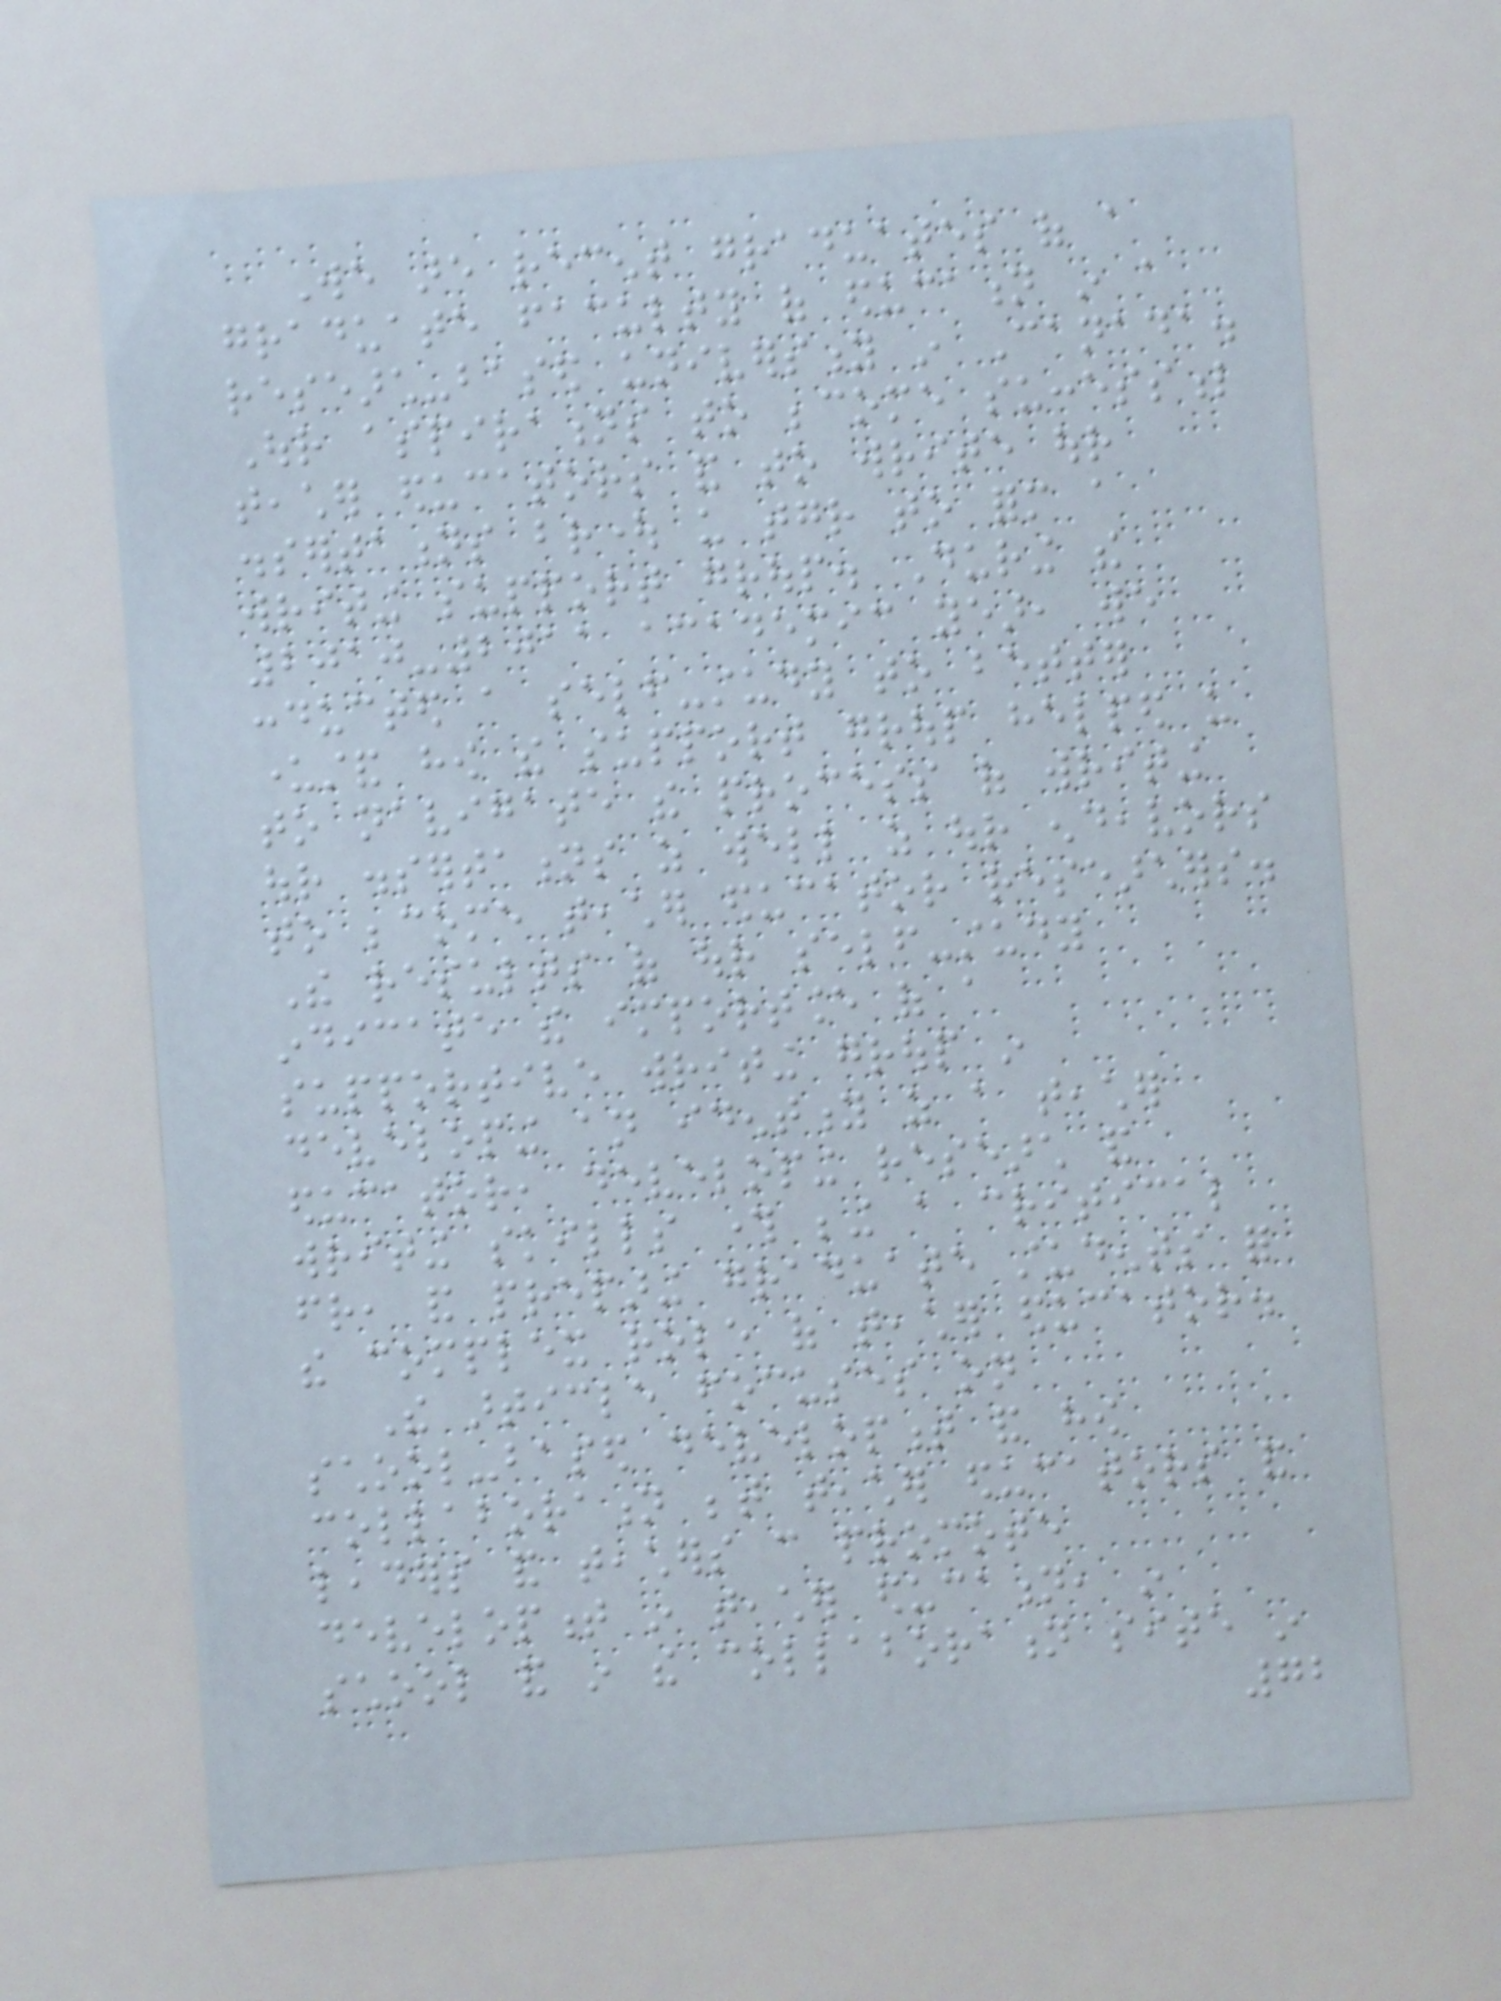We are recent graduates of a
graduate faculty of education in a
research-based university in Canada.
Our aspirations to become successful
teacher educators and to write our
dissertations brought us together to form a
writing support group. During the
2010-2011 academic year, we
conducted a self-study to better
understand how the support group helped us
to navigate the process of writing
our dissertations as well as our endeavors
to become teacher educator researchers.
The results of our self-study
indicate the importance of a
supportive writing group in
developing an identity as a teacher
educator, developing research and
writing skills through being a critical
friend, and preparing graduate students for
the complex role of teacher educator.
The article focuses on
school-based development and how
collaboration between teacher educators and
leaders and teachers can promote
development in teacher education, in
school and in the collaboration site in
72
